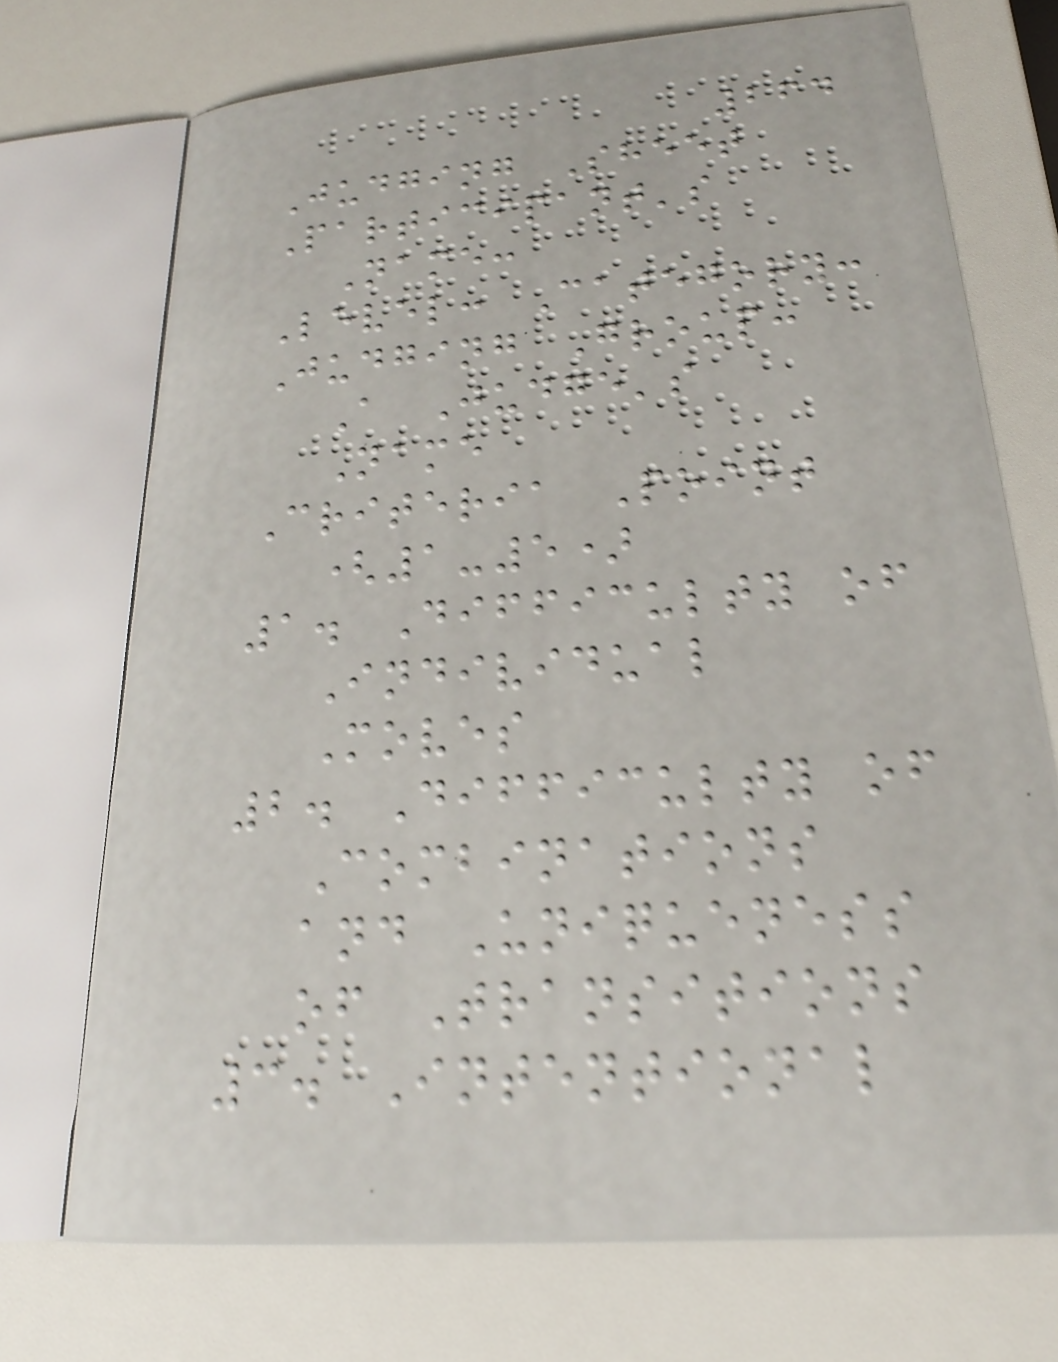264
Judging Sheet
Participant's
Name:
Level: Category:
Judging Group:
A Judge's
Name
Criteria Point
(1-5)
1. Difficulty of
Individual
Moves
2. Difficulty of
Combinations
and Uniqueness
of Transitions
3. Intentional
